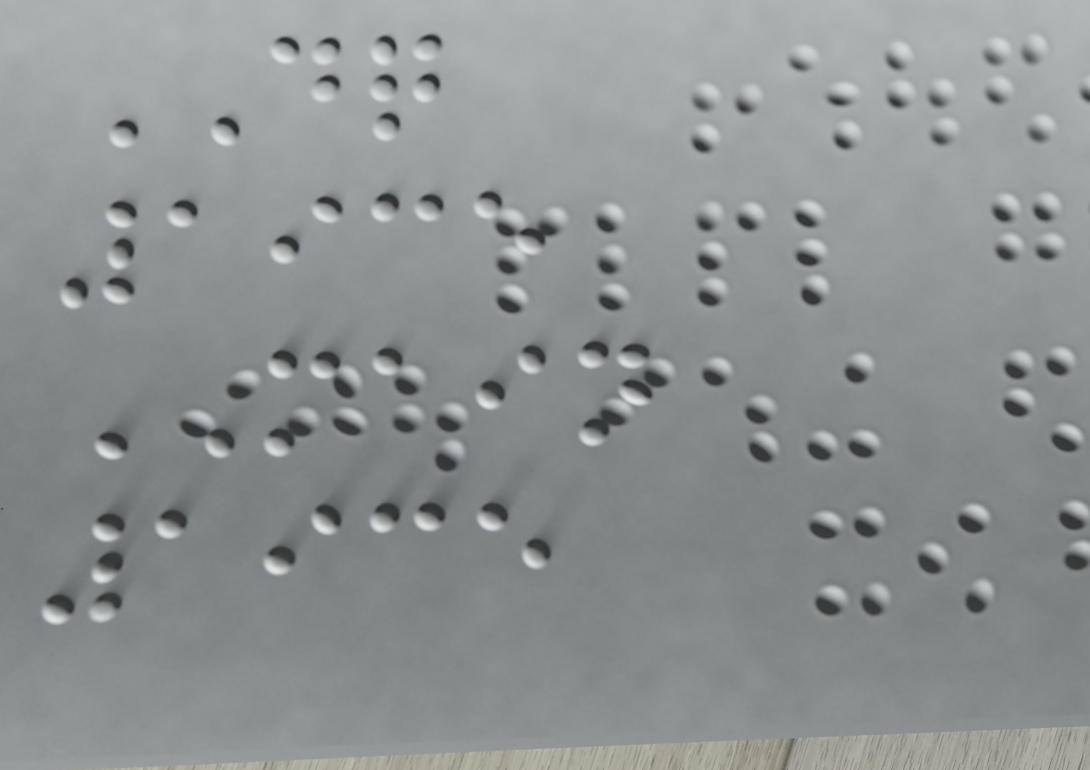DQ
1935
MAIN
1935
